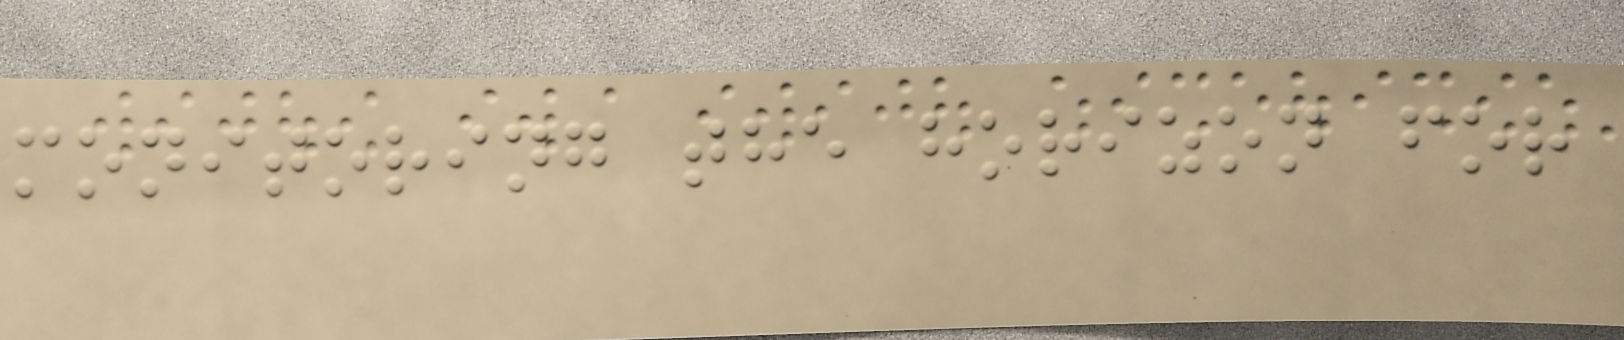monitoring the horizon for
